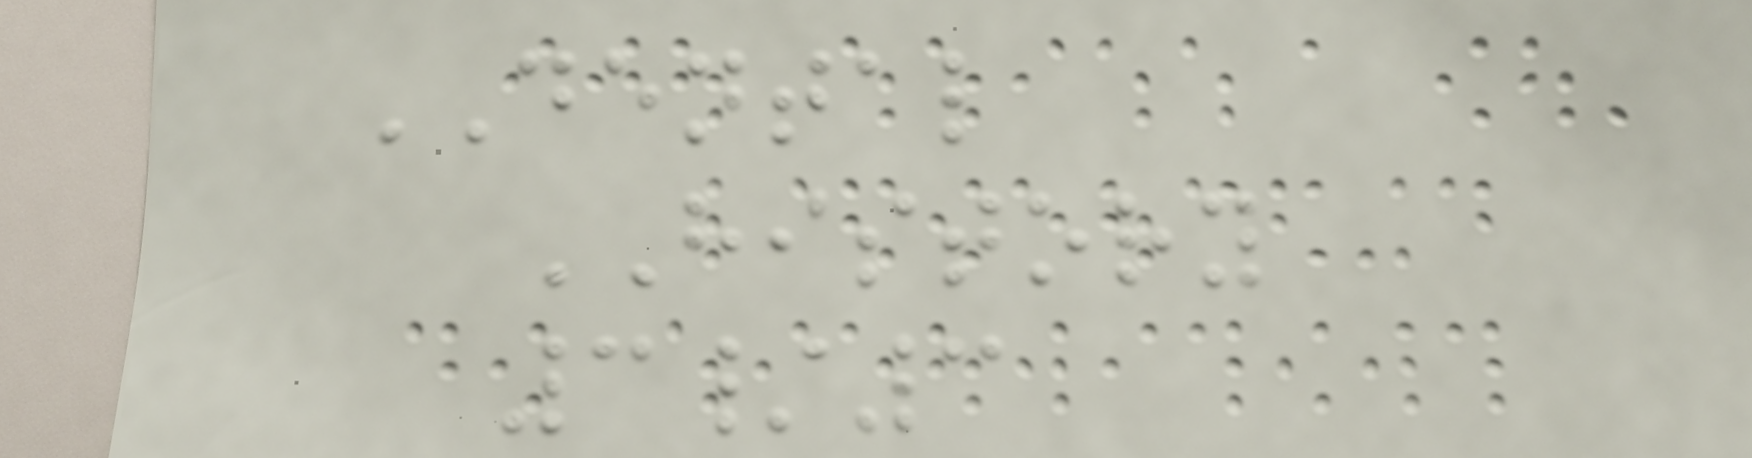DENTAL
HISTORY
3/3
